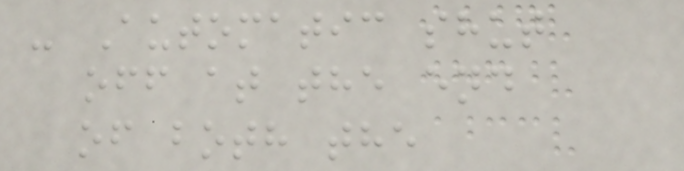- Automatic shut
off at the end
of both the
